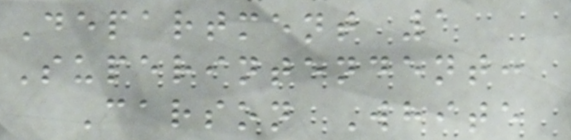Department 1
Superintendent:
Carson White
